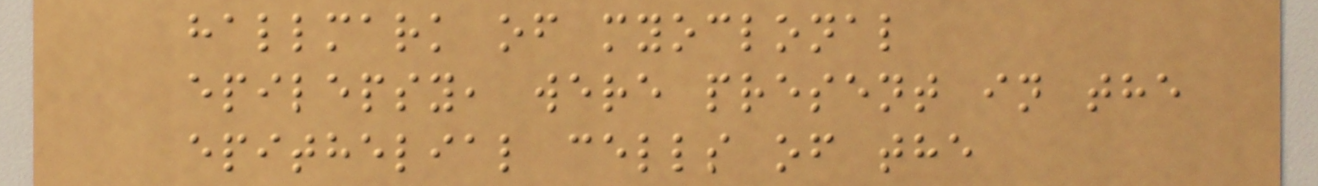hallmark of myoclonal
epilepsy, were present in the
epithelial cells of the
